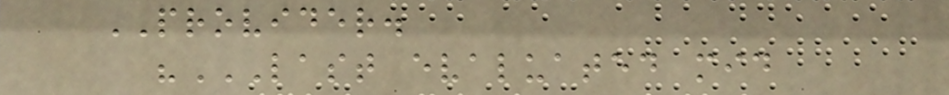PROVIDER.
"LAST EVALUATED MID
